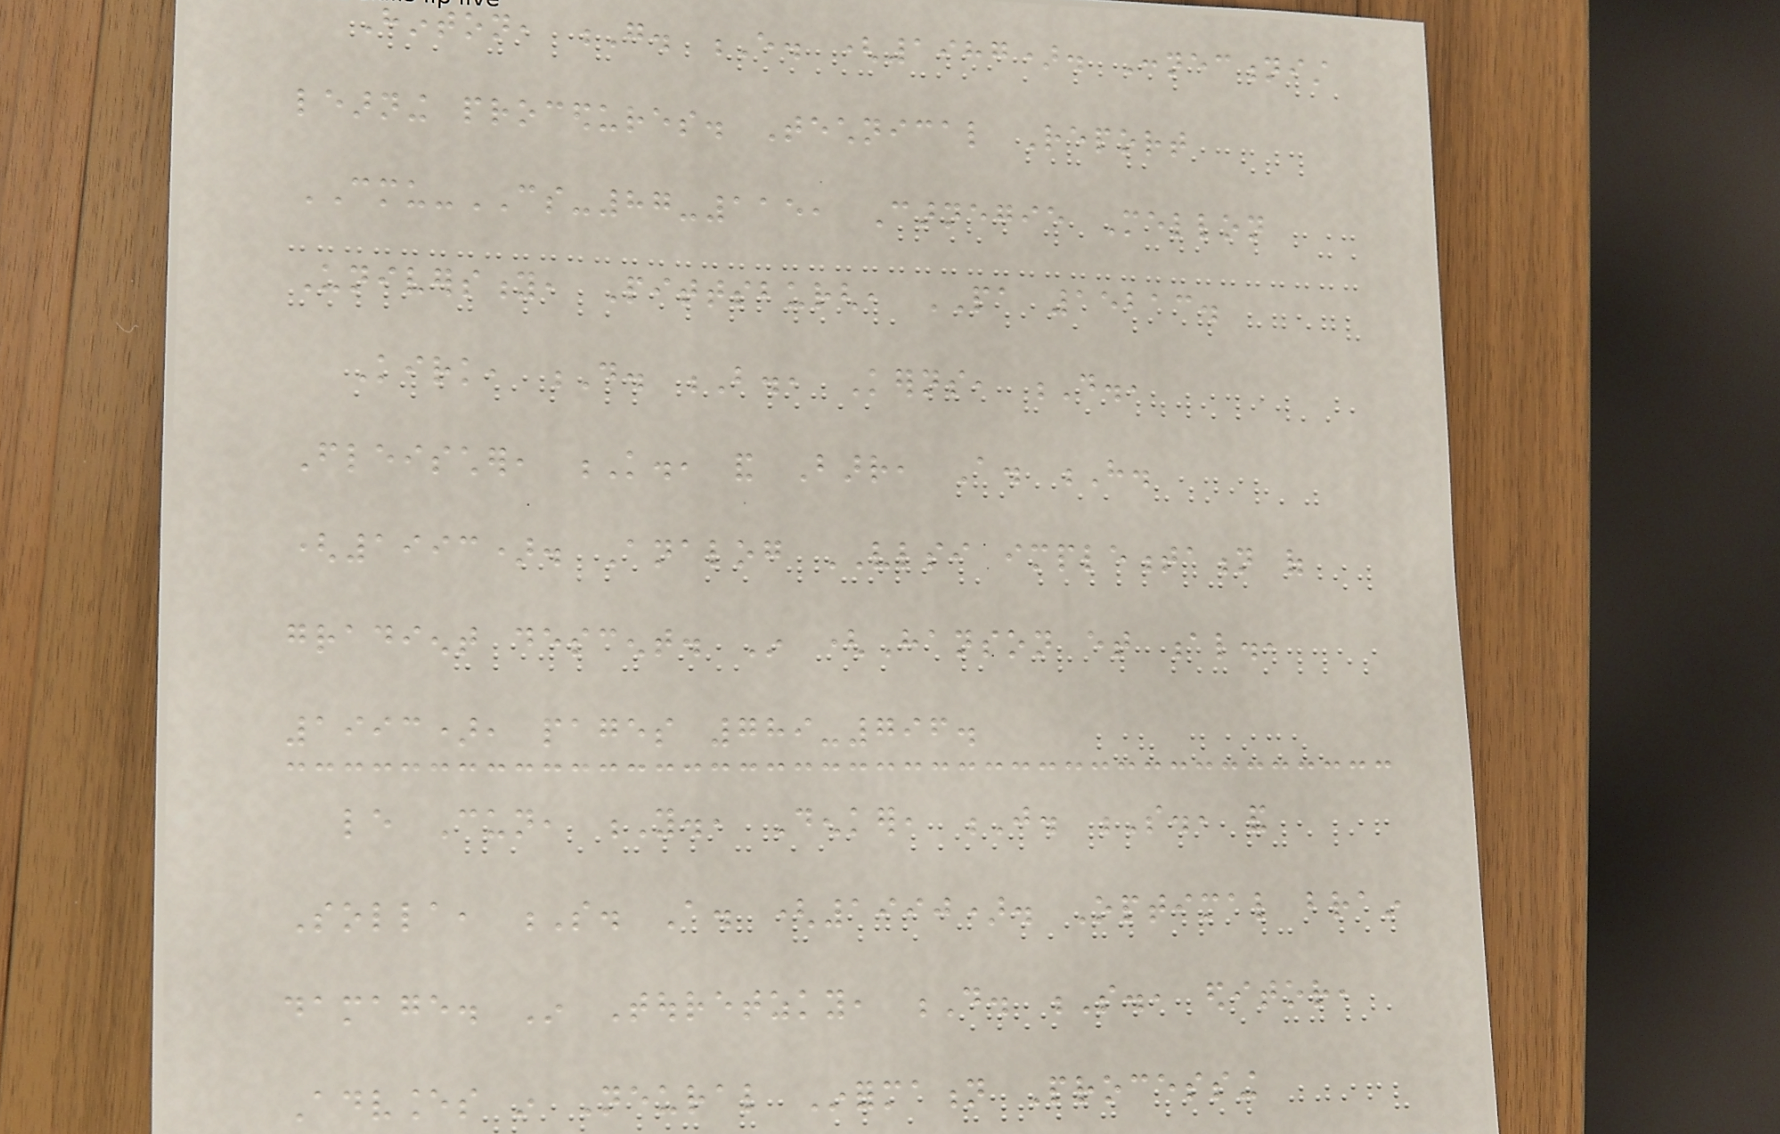Hinton, G. E. (1987). Connectionist
learning procedures. Technical Report
CMU-CS-87-115, Carnegie Mellon
University, Pittsburgh, PA 15213.
Kirk, D. B., Kerns, D.,
Fleischer, K., and Barr, A. H.
(1993). Analog VLSI implementation of
gradient descent. In (Hanson et al.,
1993), pages 789-796.
le Cun, Y., Denker, J. S., and
Solla, S. A. (1990). Optimal brain
damage. In Touretzky, D. S., editor,
Advances in Neural Information Processing
